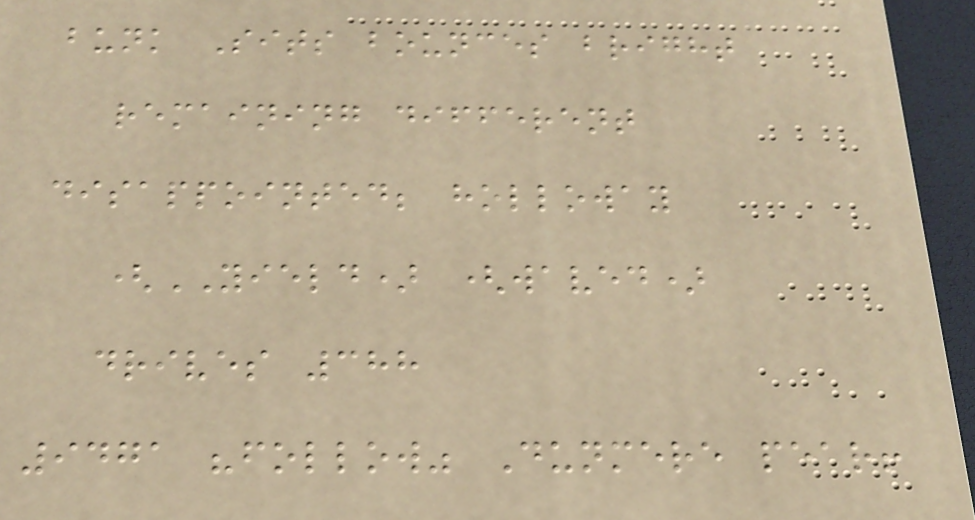bunk Sits bounces bright
remaining different
disappointed; holloway
(YIELD) (waved)
drives 388
9471 "follow" Dunmere pear!
